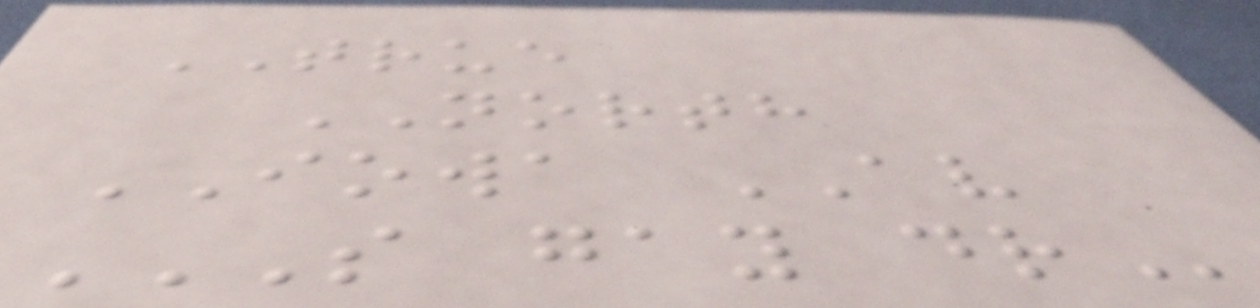TRUE
NORTH
IOWA AV
S GAY DR
